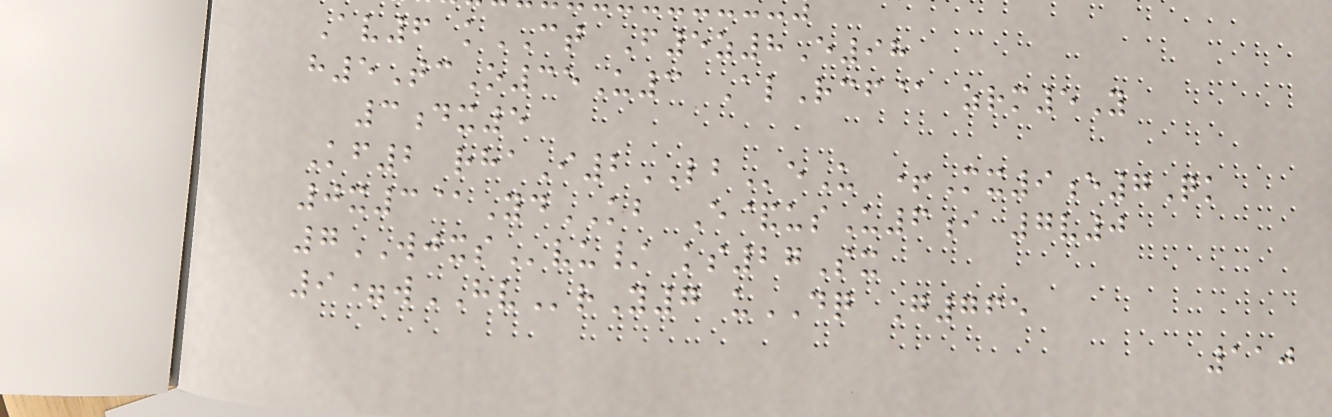Av6 kCT F5z8E98
h5TcO35U3 AlRcf@ zrm5Y
3dx5
Kf2 rhaI2LBeU +Mx9e7Qk
0x3@YdKB E&usU6i 7v0
7WJXSvu/ ks27Sx
9=wHVrY7 uDQ G765
110
